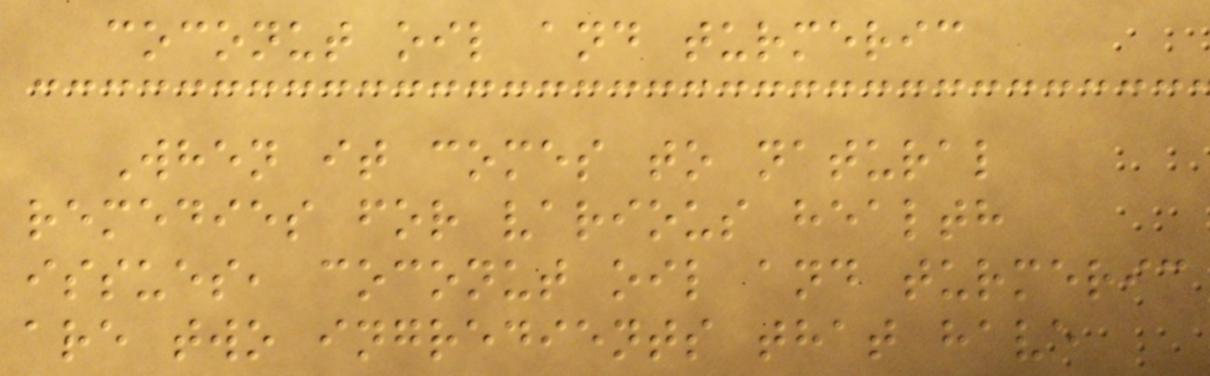coconut oil and turmeric
When it comes to natural
remedies for various health
issues, coconut oil and turmeric
are two ingredients that have
